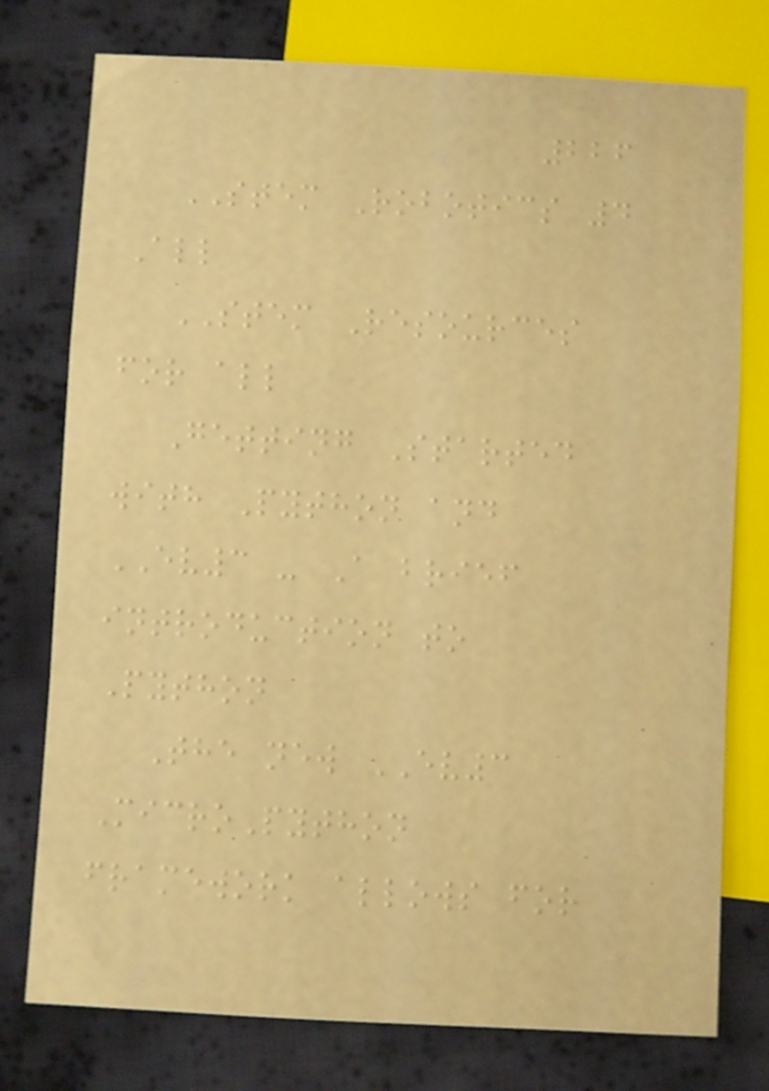226
STEM Robotics 4
All
STEM Resources
for all
Getting Started
with Python and
EV3 - A brief
introduction to
Python
The new EV3
MicroPython
framework allows for
